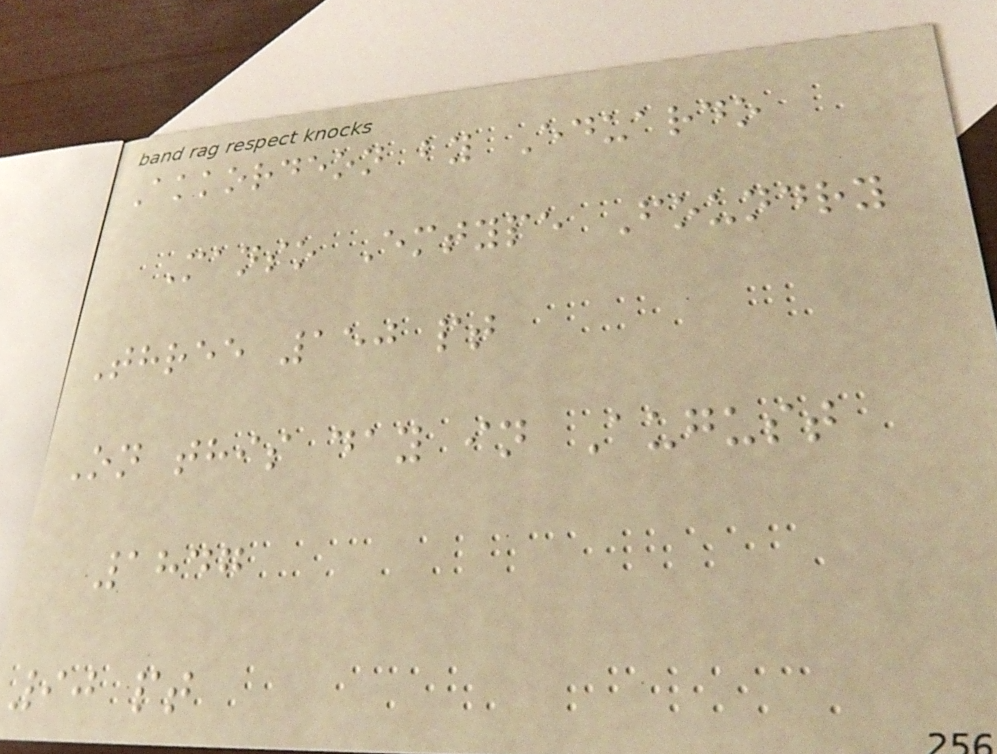Akkordeon by Eduardo
Manso Emtype Foundry
Three 150 pt
On this day in August
1847
90 pt
